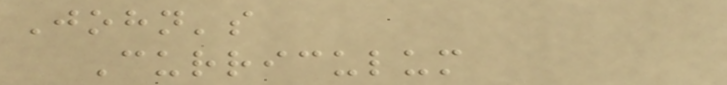John's
Curriculum
